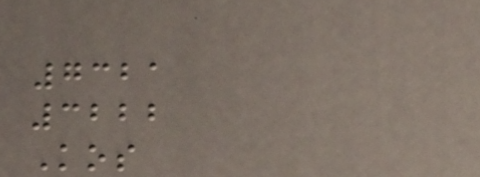7321
3222
Kos
